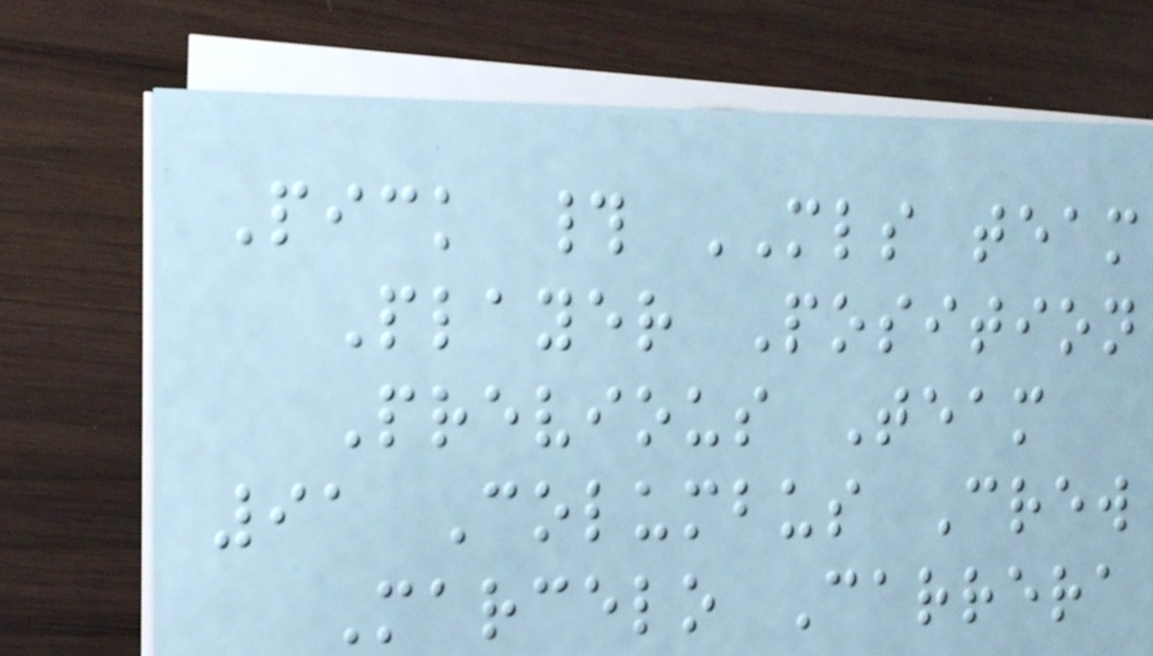Pick # MLS team
Player Position
Previous Team
91 Columbus Crew
Marcelo Carrera
